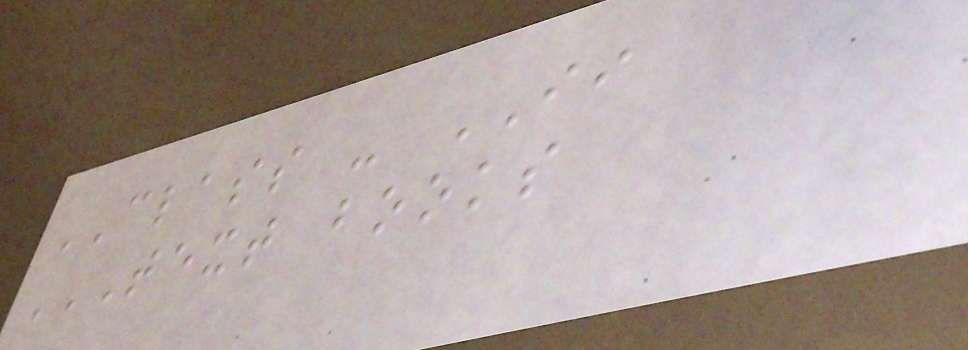CLASS - II
TEXT BOOKS
